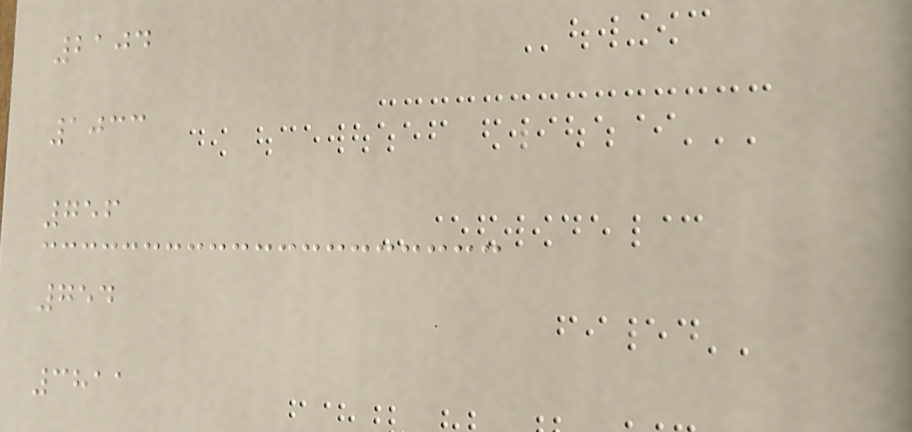2104
1033
756
754
3811
